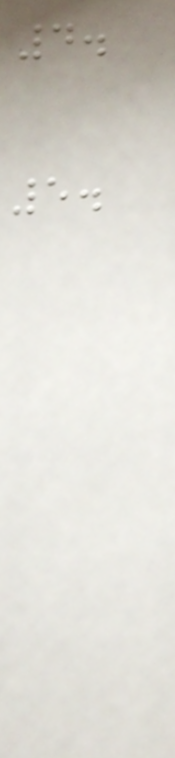4.
5.
